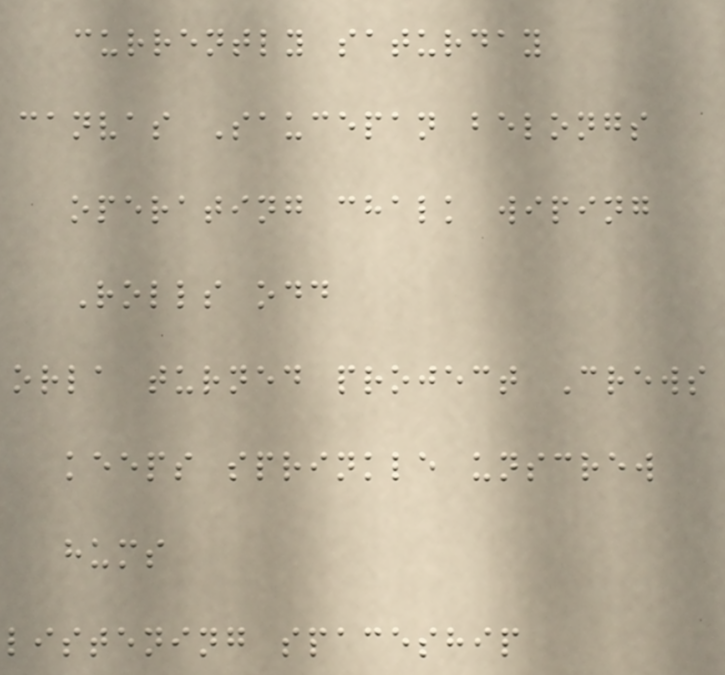currently saturday
canvas Saucepan belongs
operating chalk wiping
Rolls odd
orla turned project Crews
keeps sprinkle unscrew
hums
listening spaceship
